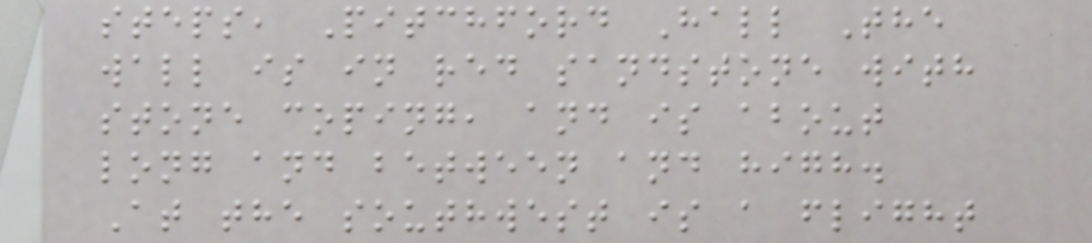steps, Pitchford Hall The
wall is in red sandstone with
stone coping, and is about
long and between and high.
At the southwest is a flight
